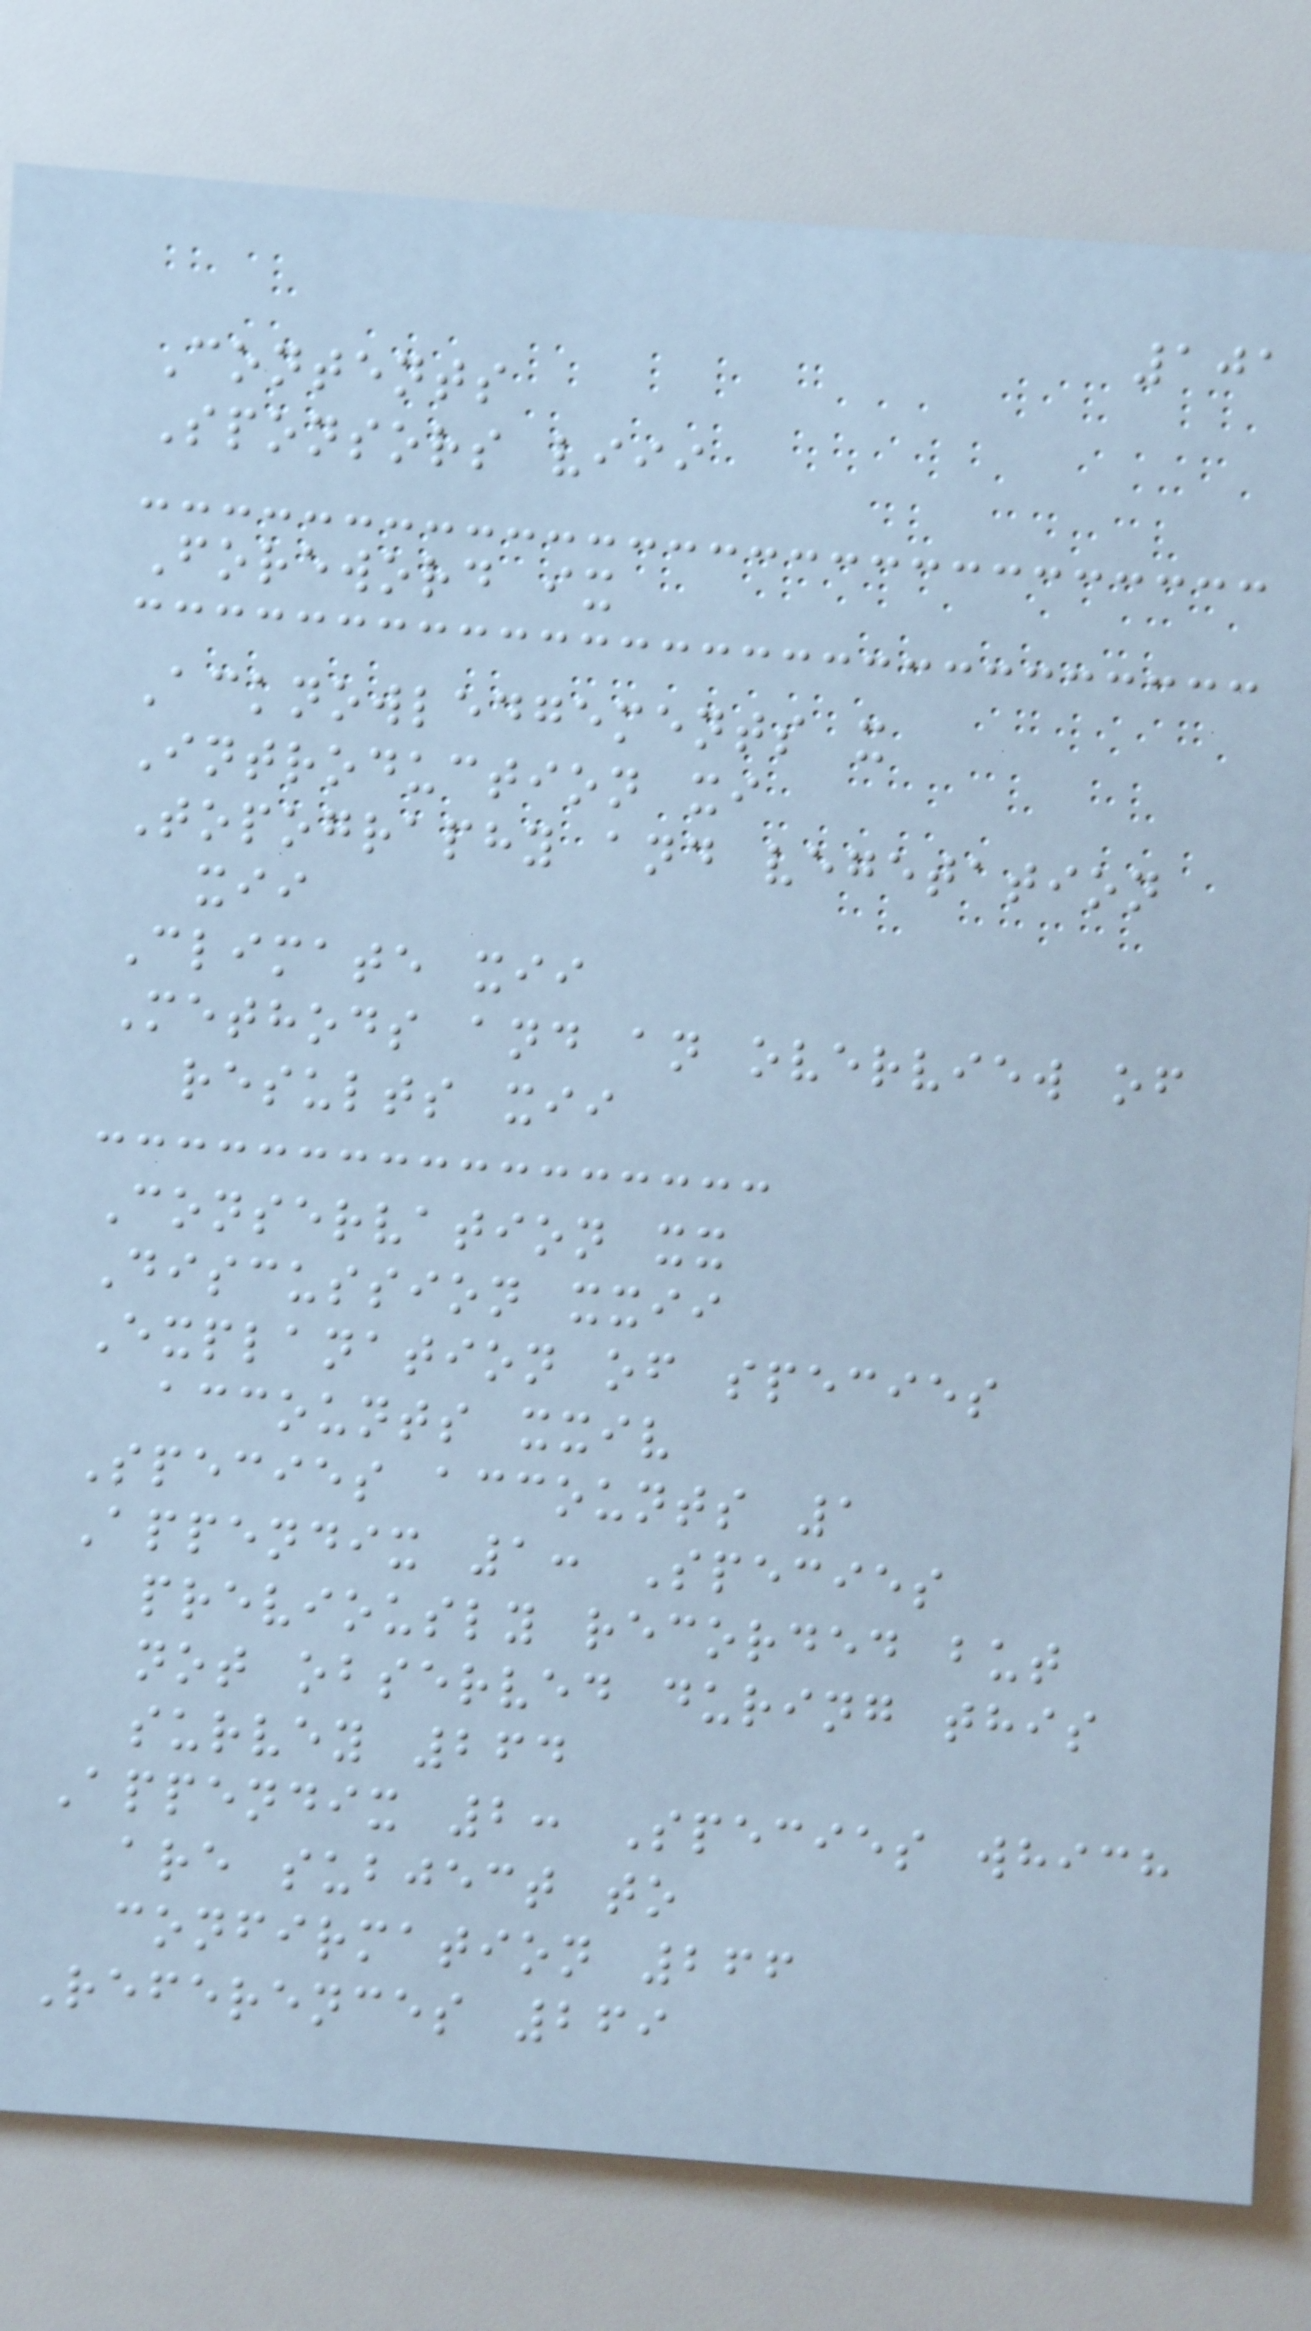101
Contents
Sponsors viii
Foreword ix
Acknowledgements x
Introduction xi
Topography and vegetation
xii
Climate xii
Methods and an overview of
results xii
Conservation xx
Discussion xxii
Explanation of species
accounts xxiv
Species accounts 1
Appendix 1: Species
previously recorded but
not observed during this
survey 264
Appendix 2: Species which
are subject to
confirmation 266
References 269
